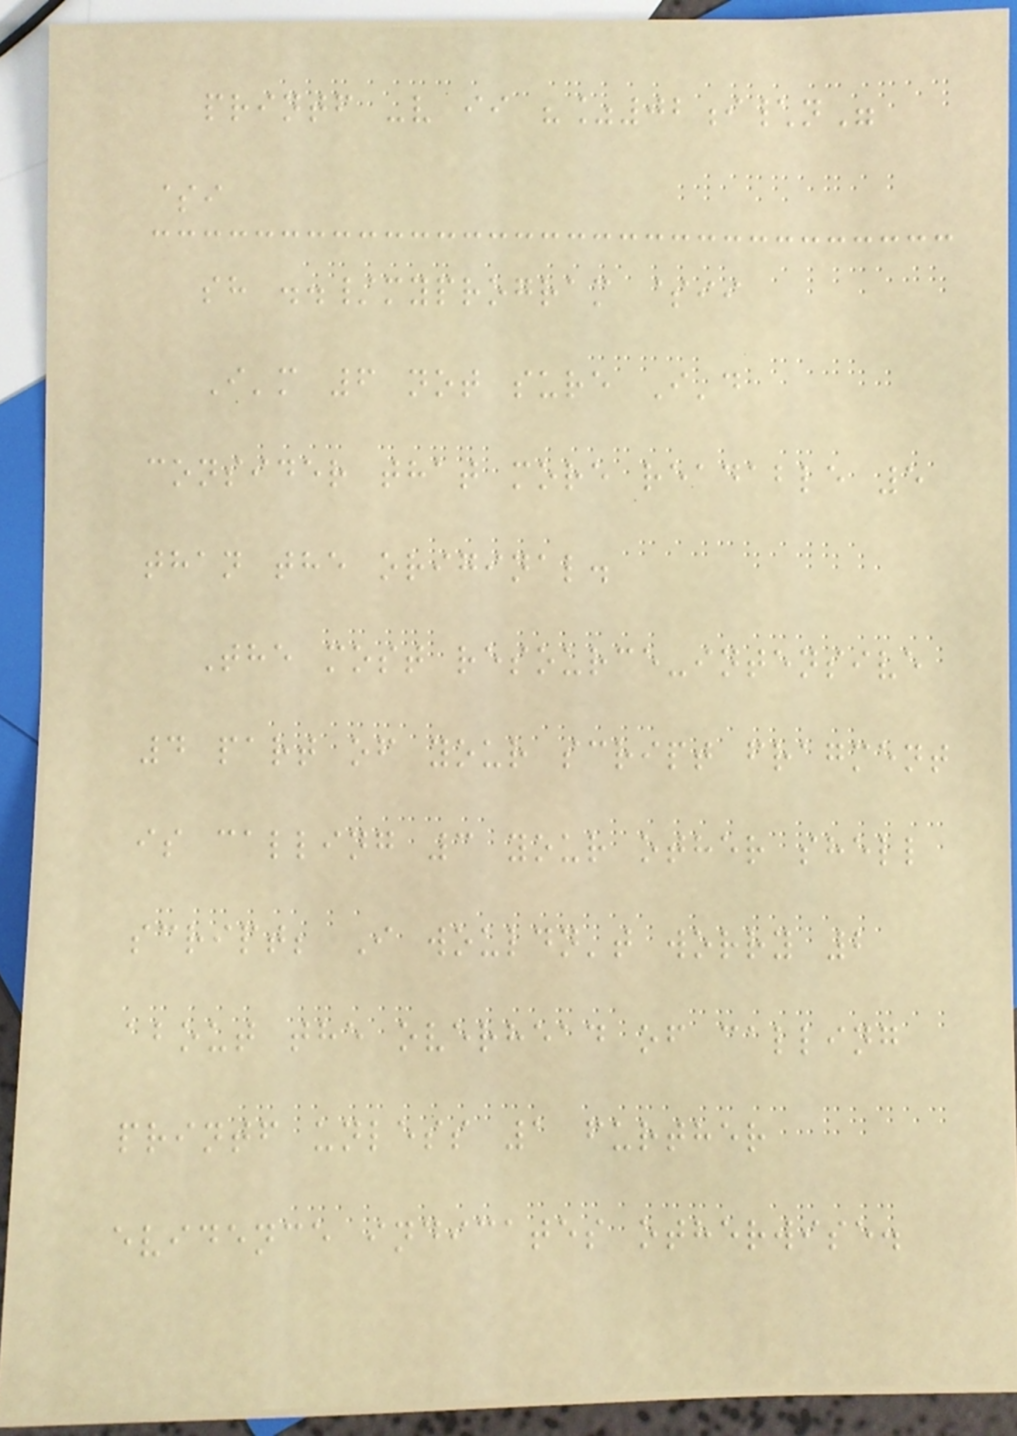printf -v ii "%02i\n"
$i
sh ../myprogram $ii
I'm 6 not sure I'd
consider that more readable 5
than the original.
The most resource-intensive
4 part of your script fragment
is calling 3 your other shell
script; I wouldn't worry 2
about the overhead of calling
printf unless 1 further
evidence indicates otherwise.
